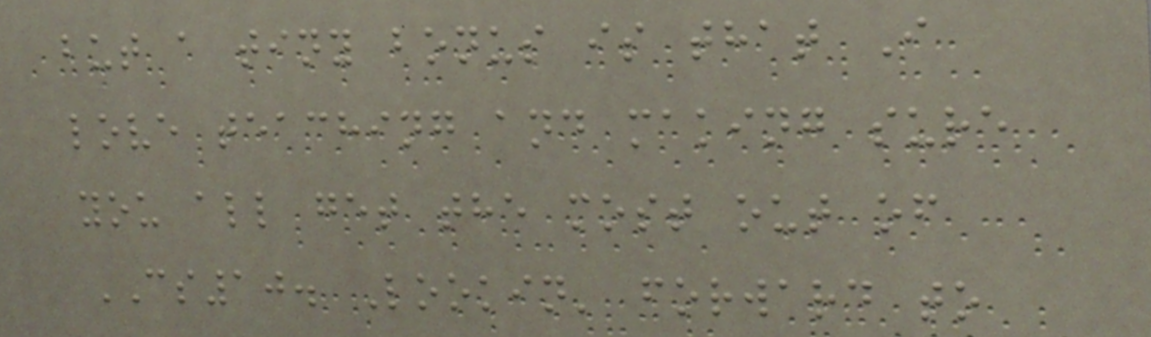but a tiny bonus is that I
love teaching and making sure
you all get the most out of
CS10. Lookin' forward to
